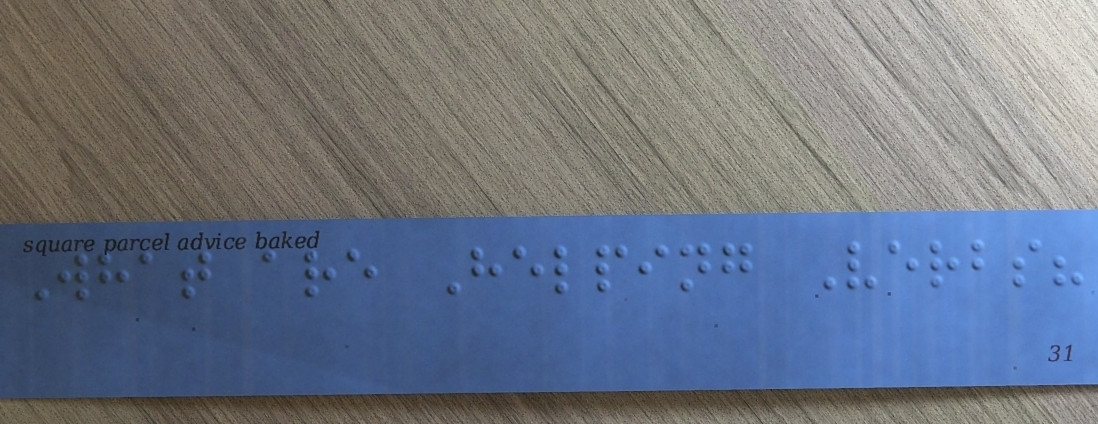What are Helping Verbs?
